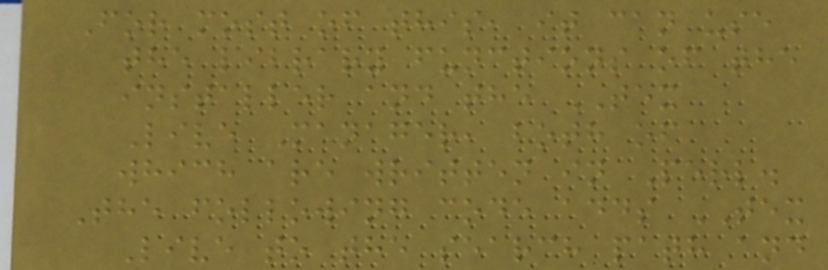For most of this, it can use
the library functions of the
installer and the TEX
Live Manager, both of
which are written in Perl.
The following code adds TEX
Live to the search path and
